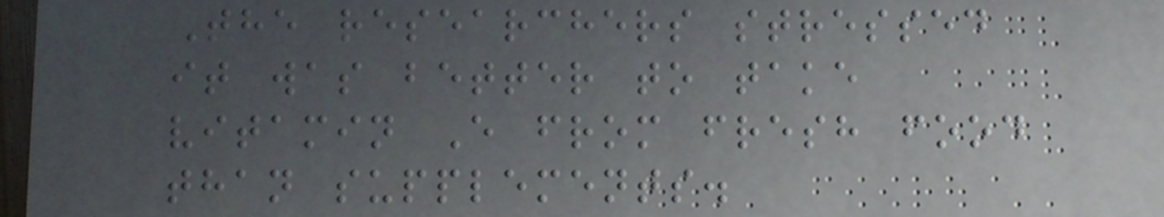The researchers stressed
it was better to take
vitamin E from fresh food
than supplements.
